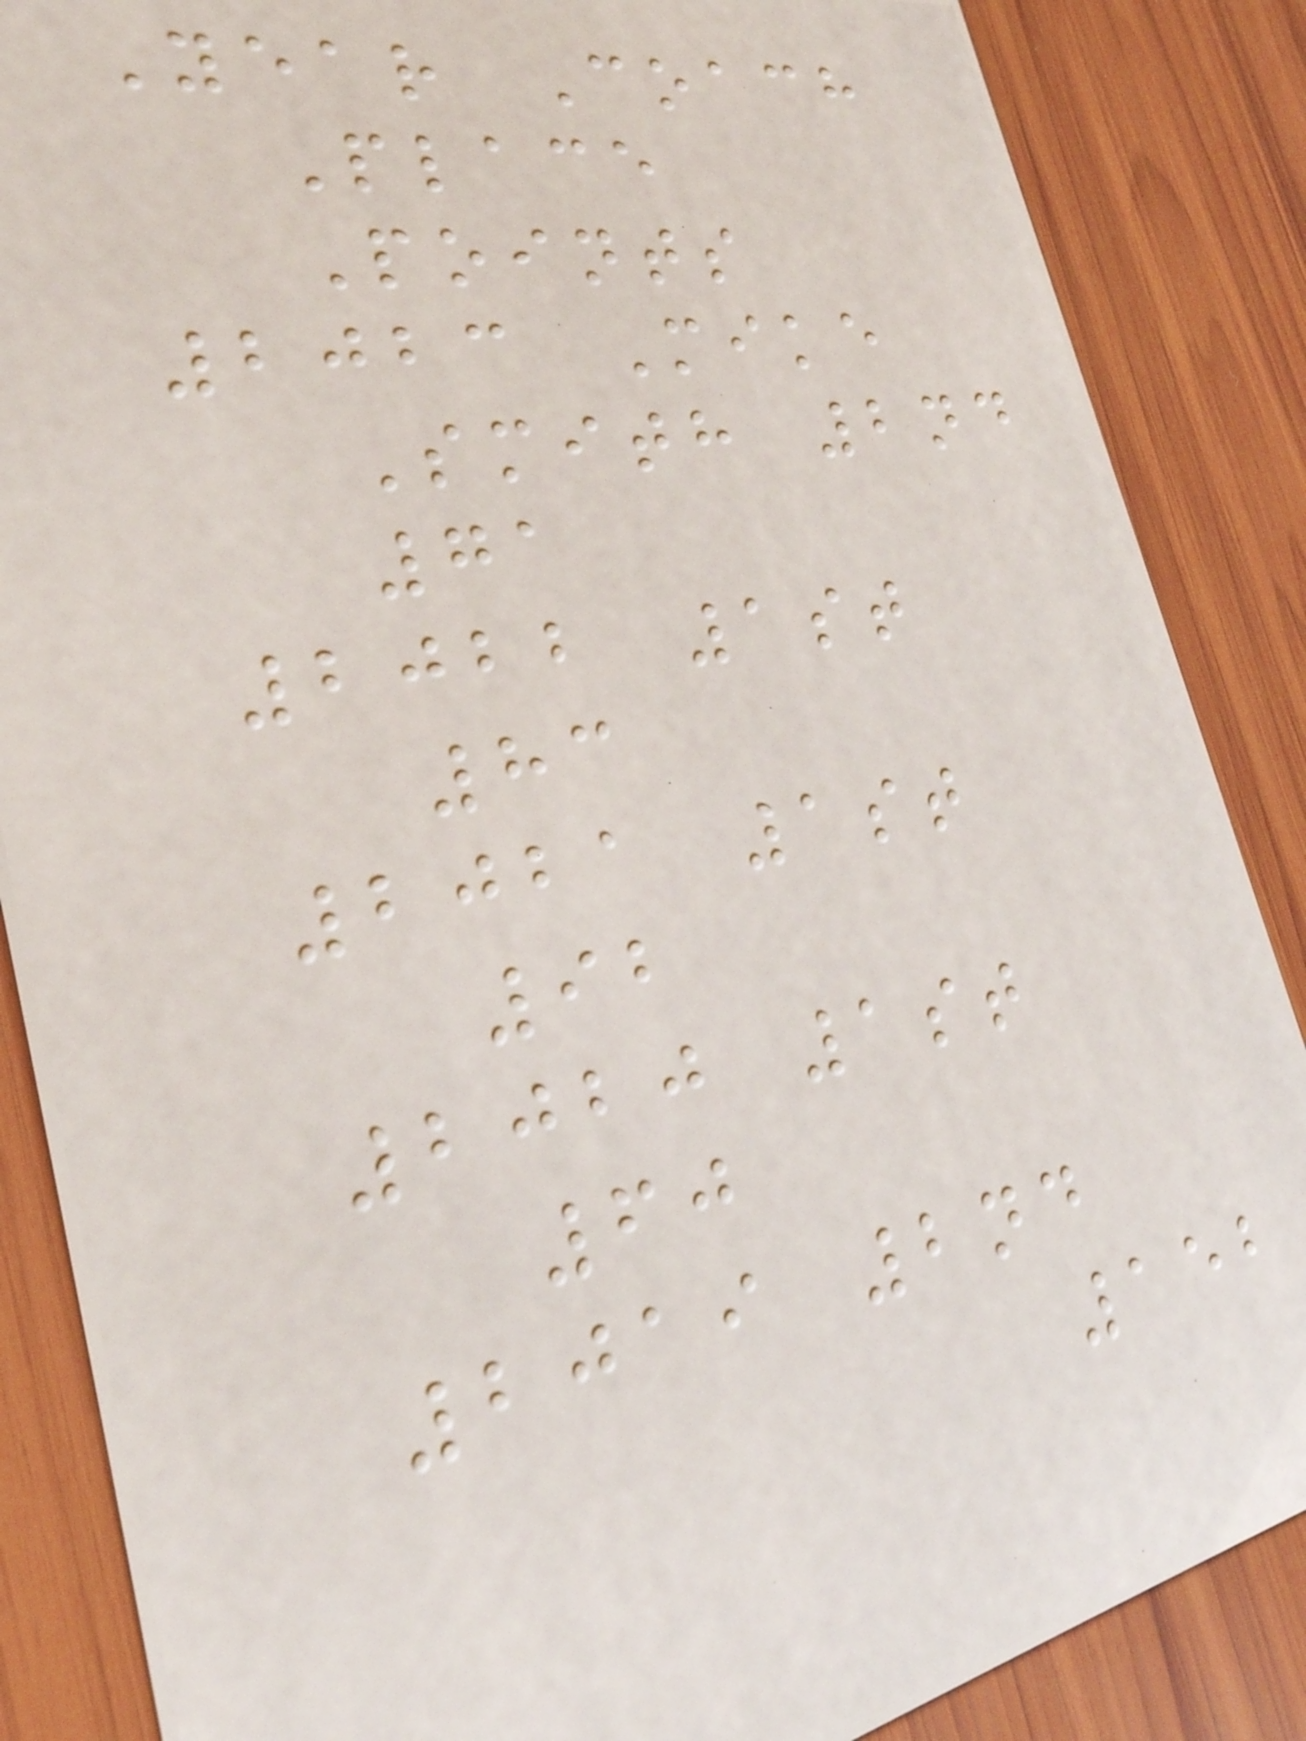Year Coach
Place
Points
2023 Mike
Smith 2nd
71
2022 1st
83
2021 1st
92
2020 1st
60
2019 2nd
152
